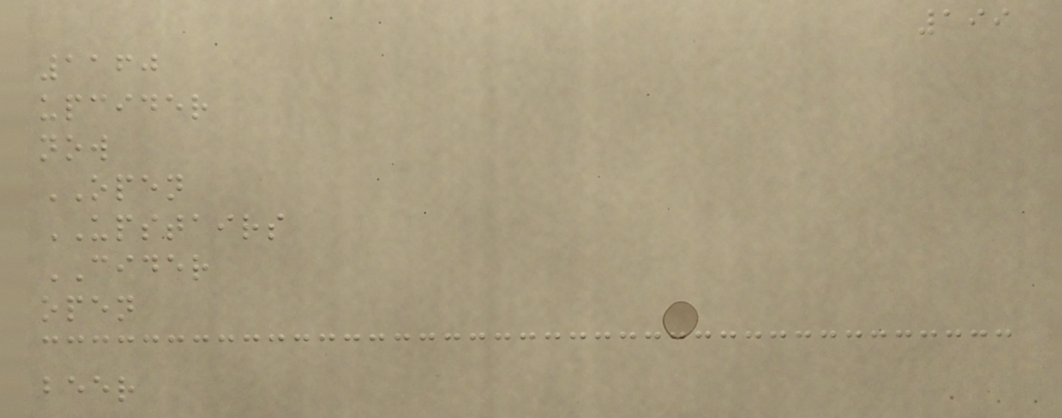199
1160
upcider
now
OPEN
UPSTAIRS
CIDER
open
beer
